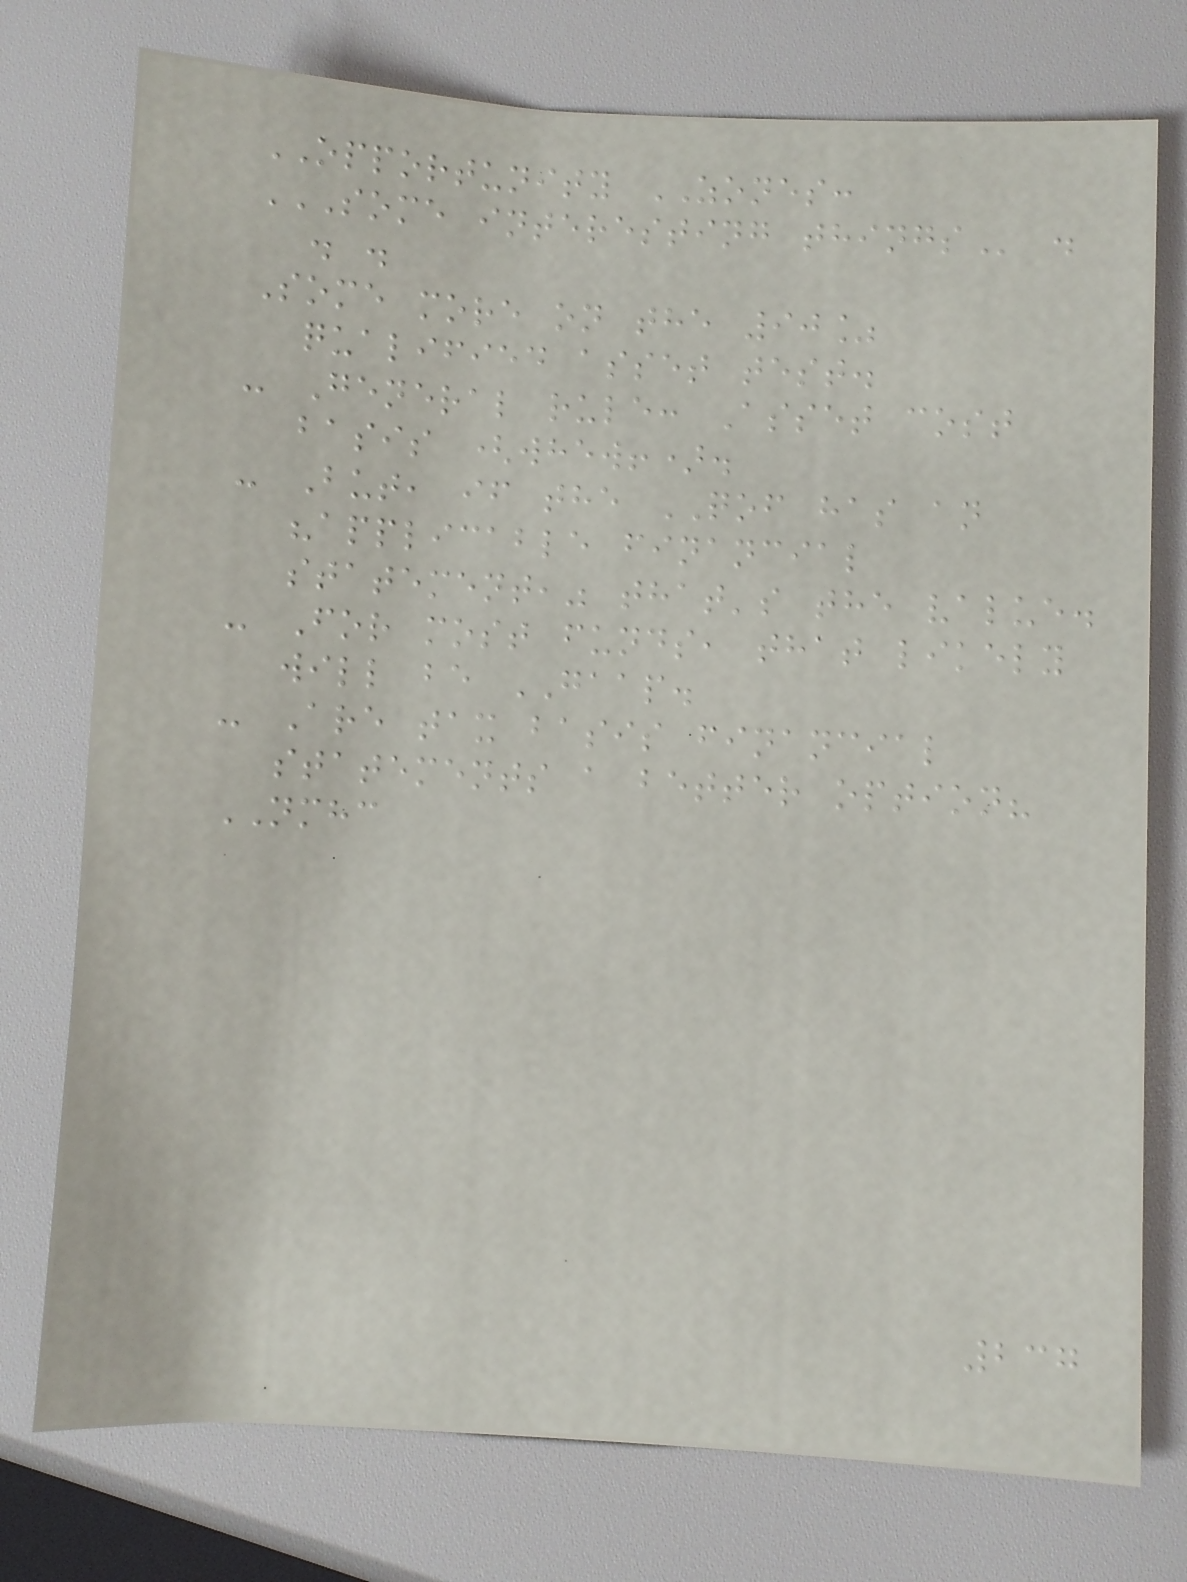OPPORTUNITY ZONES:
SOME INTERESTING THINGS .
. .
Some more on the 90%
qualified asset test.
- General rule: Asset cost
basis (whew!).
- But, if the QOF has an
"applicable financial
statement," that's the value.
- For most funds, that likely
will be GAAP.
- Are tax basis financial
statements a better option?
NMHC
237
